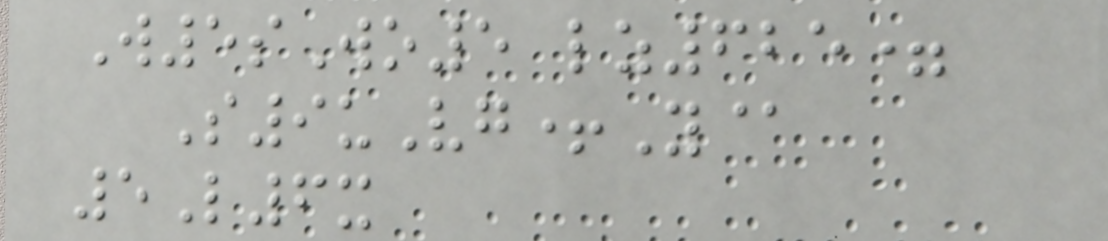W5sWo5 lz625=
S9uVg+Y@
5L6x
